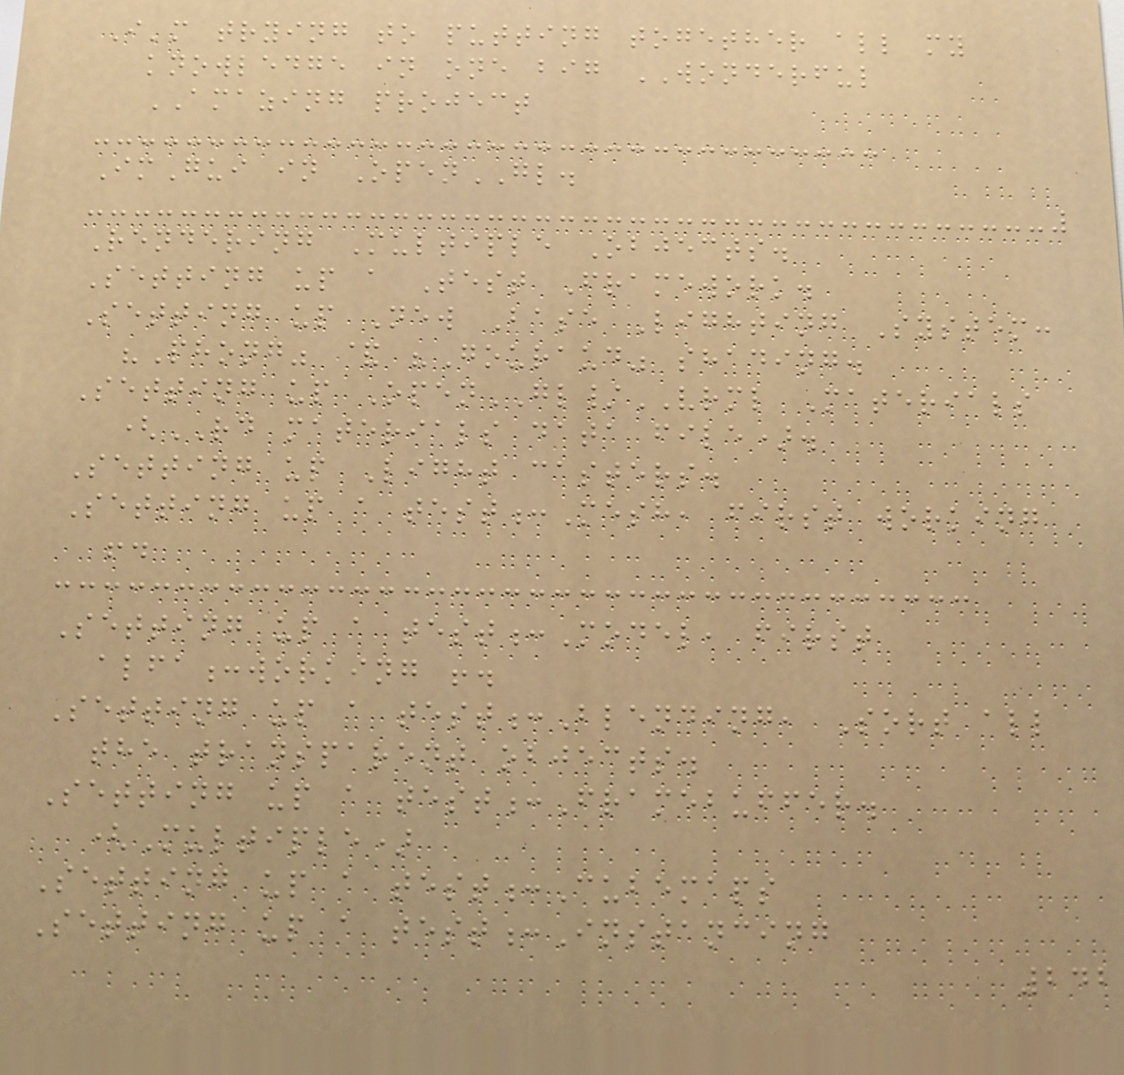I'm trying to putting together all my
knowledge in one big WONDERFUL
AMAZING project
ImGui in OpenGL.
Rendering Multiple Objects.
Setting up a Test Framework.
Setting up New Base Lighting System:
"Phong" & "Gouraud" shading.
Setting up OpenGL/VRML Materials
(RD materials data file).
Setting up Light casters.
Setting up a test:Mesh, first working
!.
Setting up a test:Model, first
alfa:working !.
Setting up a test:Blending, Sort all
the transparent objects.
Setting up a test:Framebuffer.
(Multiple)
Setting up a test:Cubemaps
Setting up a test:Instancing
242
